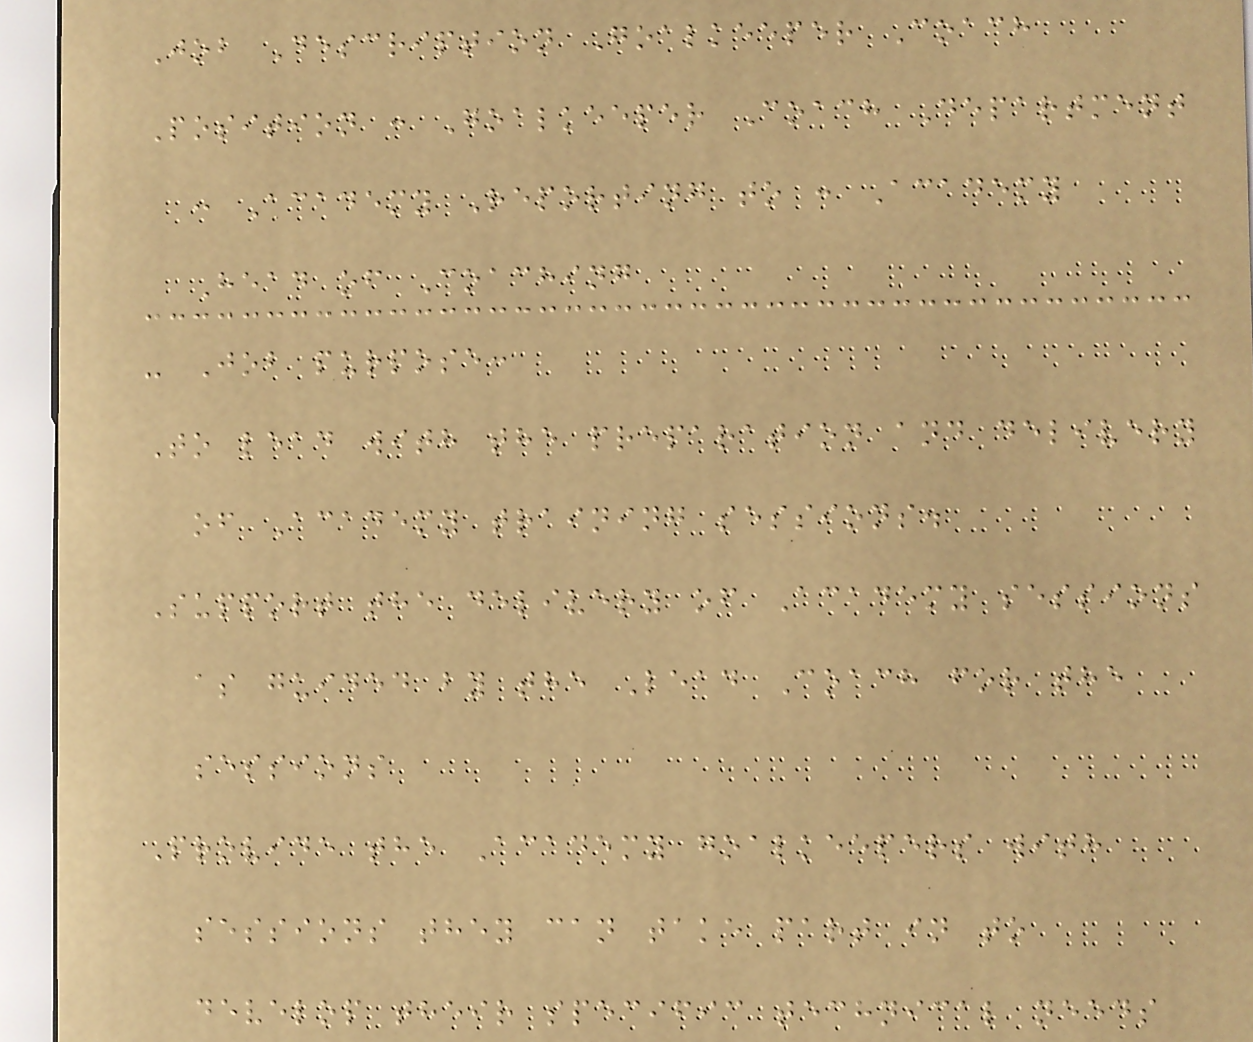Job Description Goalkeeper Coach
Position : Goalkeeper Coach Department
: Academy Reporting to : Academy
Head of Coaching
- Job purpose:
To lead with the preparation and delivery
of Academy training sessions.
Support the delivery of Academy sessions
as guided by the Lead Coach for the
sessions
Provide the Academy goalkeepers with
sessions they can take part in to
develop their specific technical needs
